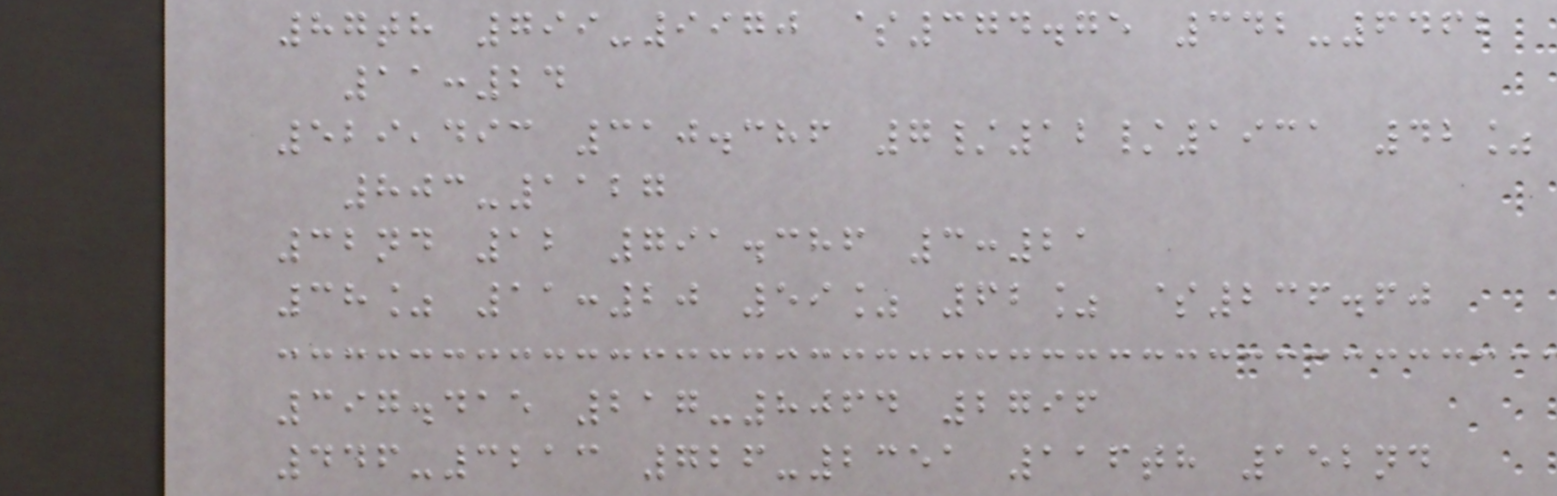87th 799-9970 $374.75 342-6462
11:24
529,493 310.386 7/12/1931 42%
803-1127
32nd 12 791.386 3:21
38% 11:20 59% 62% $236.60
397.415 217-8064 2796
446-3213 726-2351 116th 152nd
